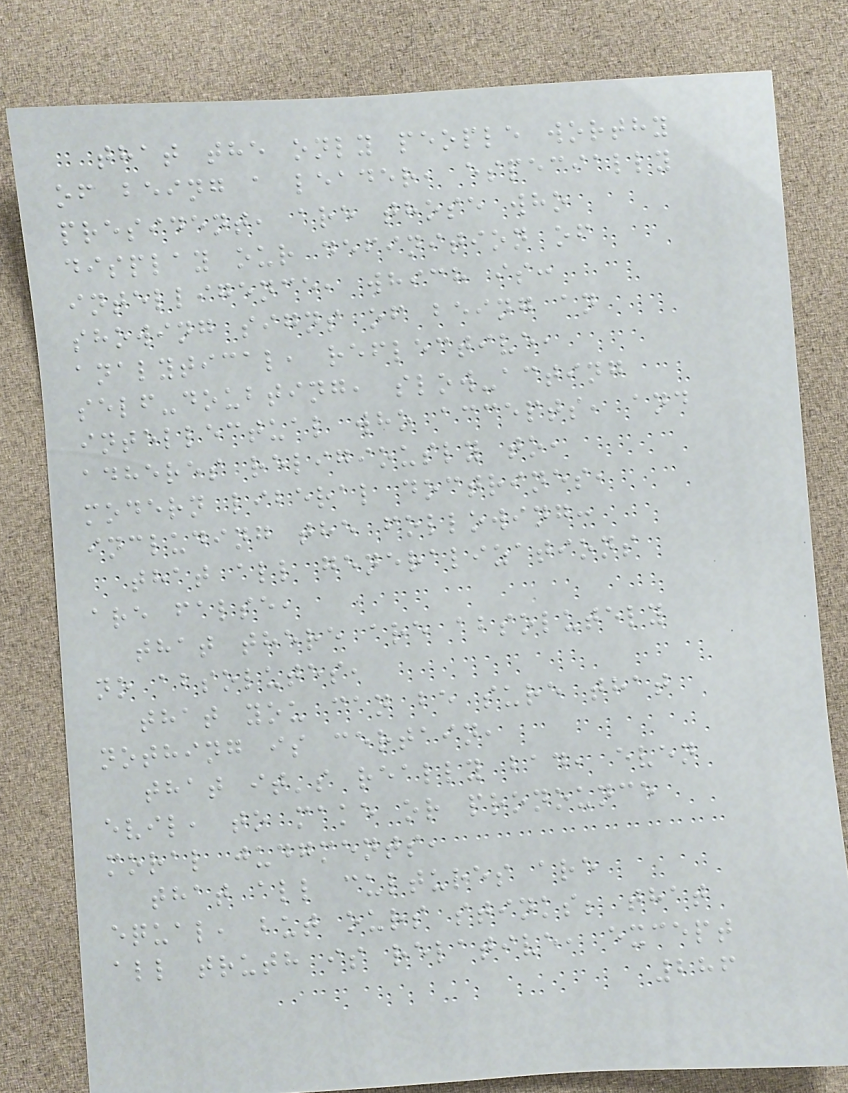that the only people worthy
of being a leader, especially
president, are those who
display our definition of
intelligence, which is:
showing signs of being an
analytical, reflective,
self-doubting, slow-acting
intellectual who accepts, and
adheres religiously to,
modern liberal doctrines,
including the following:
that all generalizations
are false,
that there are absolutely
no absolutes,
that you can be sure that
nothing is certain,
that it's really bad, even
evil, to make or pronounce
moral judgments,
that all cultures are
equal, but ours stinks; that
all truth is relative, except
286
